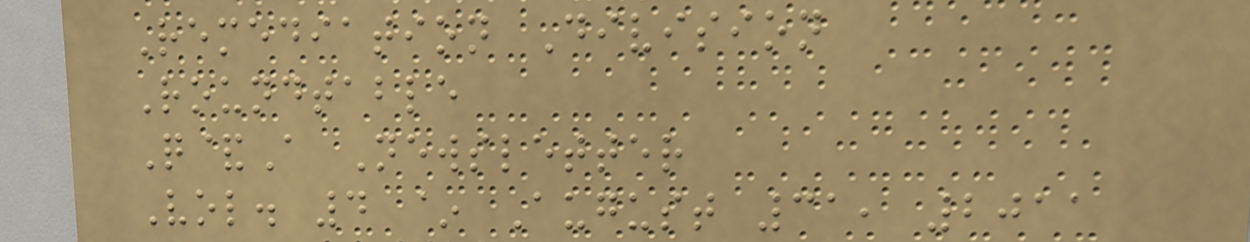Remediation Division
Roundtable
Q&A Newsletter
Vol. 4 ~ August 31, 2011
